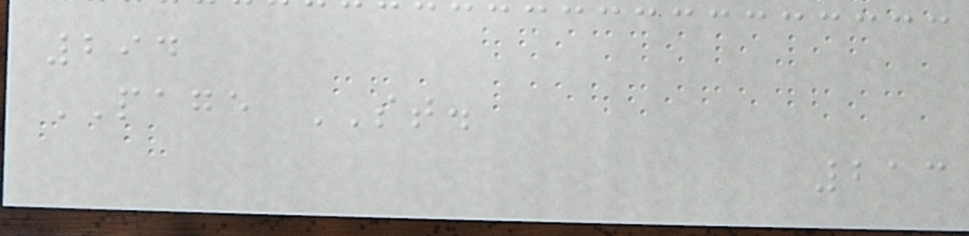294
PAGE ST.
213
